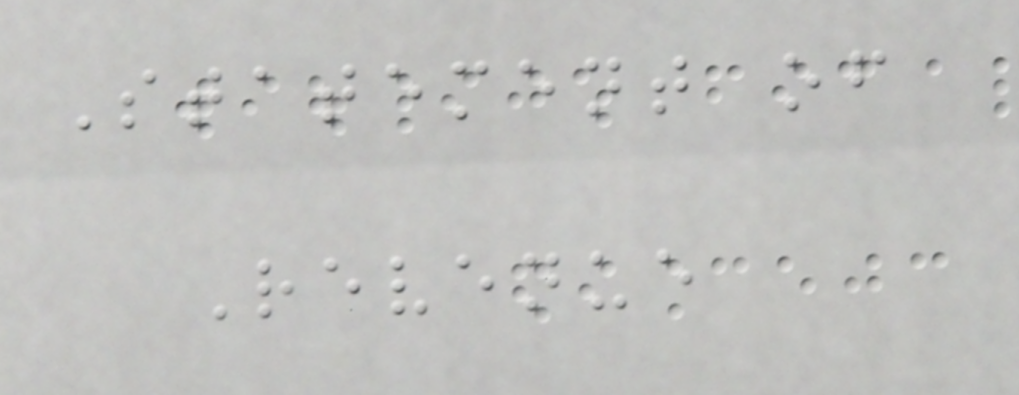Statement of
Revenue
